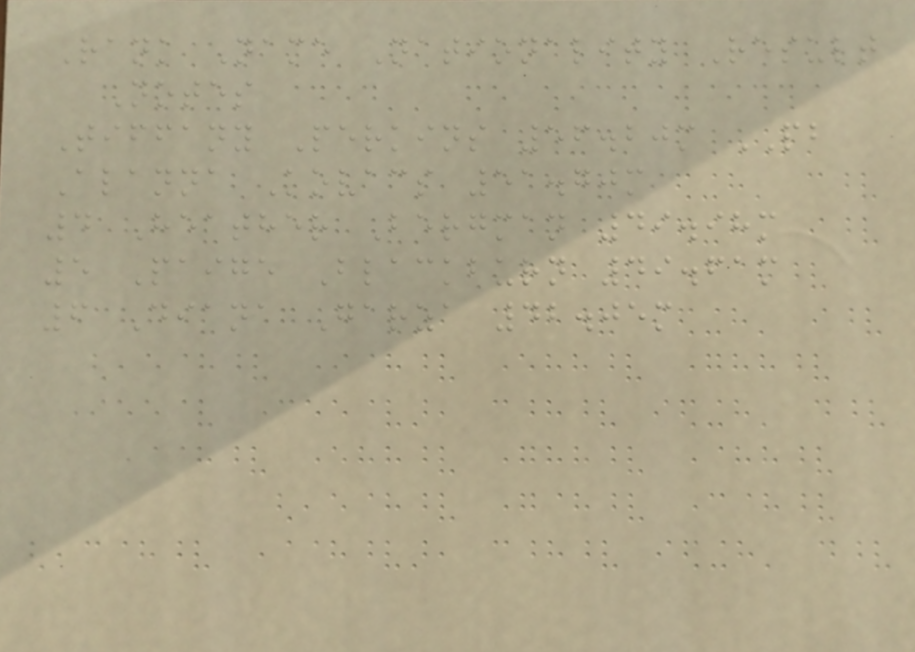Rank Name Nationality Result
Notes
Tiffany Perkins 56.20m PB
Alanna Kovacs 51.70m
4 Heather Bergman 49.98m
5 Paige Blackburn 49.61m
6 Diana Garza 42.05m
